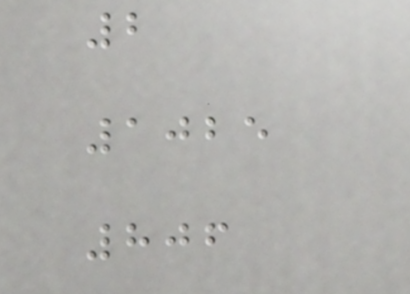2
1025
806
